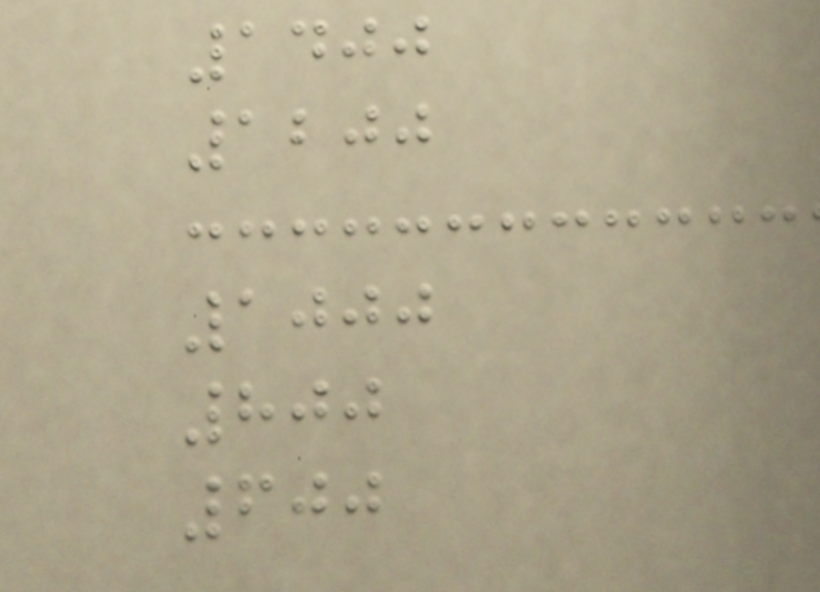1400
1200
1000
800
600
